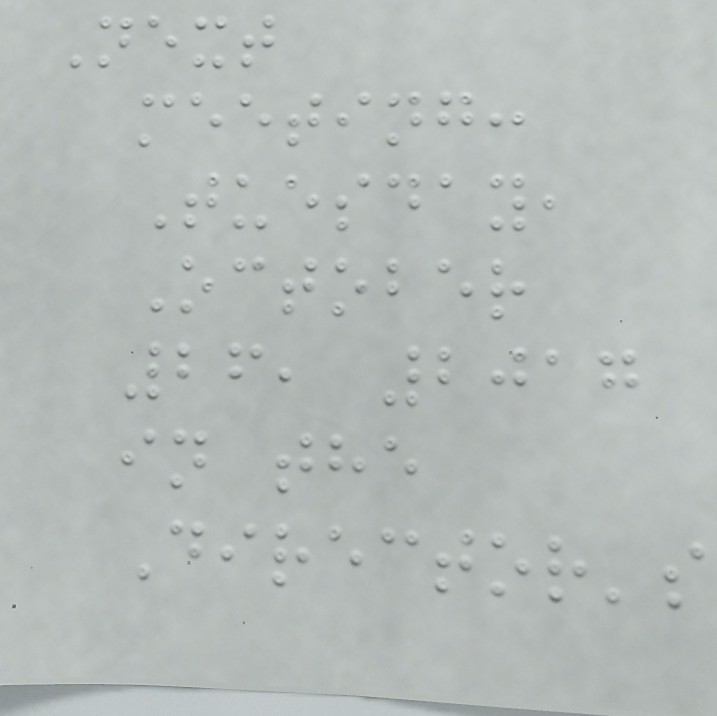Next
meeting:
Tuesday,
October
26, 2017
in the
Director's
